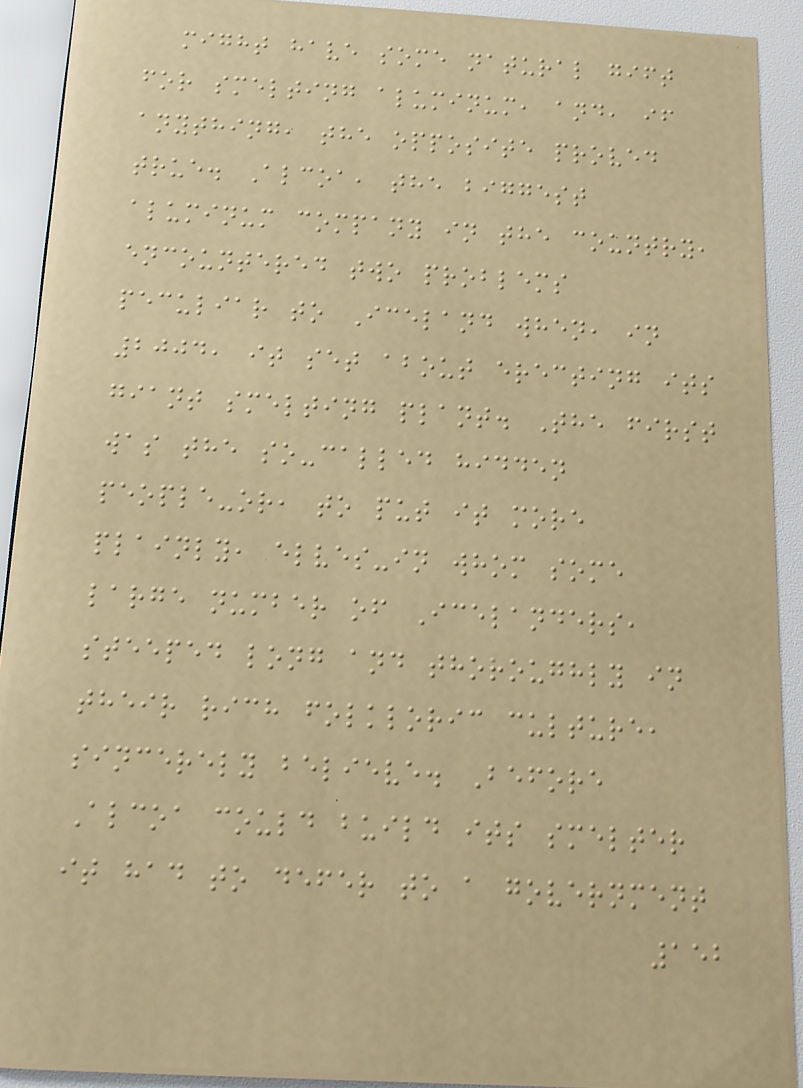might have some natural gift
for smelting aluminum, and, if
anything, the opposite proved
true. Alcoa, the biggest
aluminum company in the country,
encountered two problems
peculiar to Iceland when, in
2004, it set about erecting its
giant smelting plant. The first
was the so-called hidden
people-or, to put it more
plainly, elves-in whom some
large number of Icelanders,
steeped long and thoroughly in
their rich folkloric culture,
sincerely believe. Before
Alcoa could build its smelter
it had to defer to a government
152
